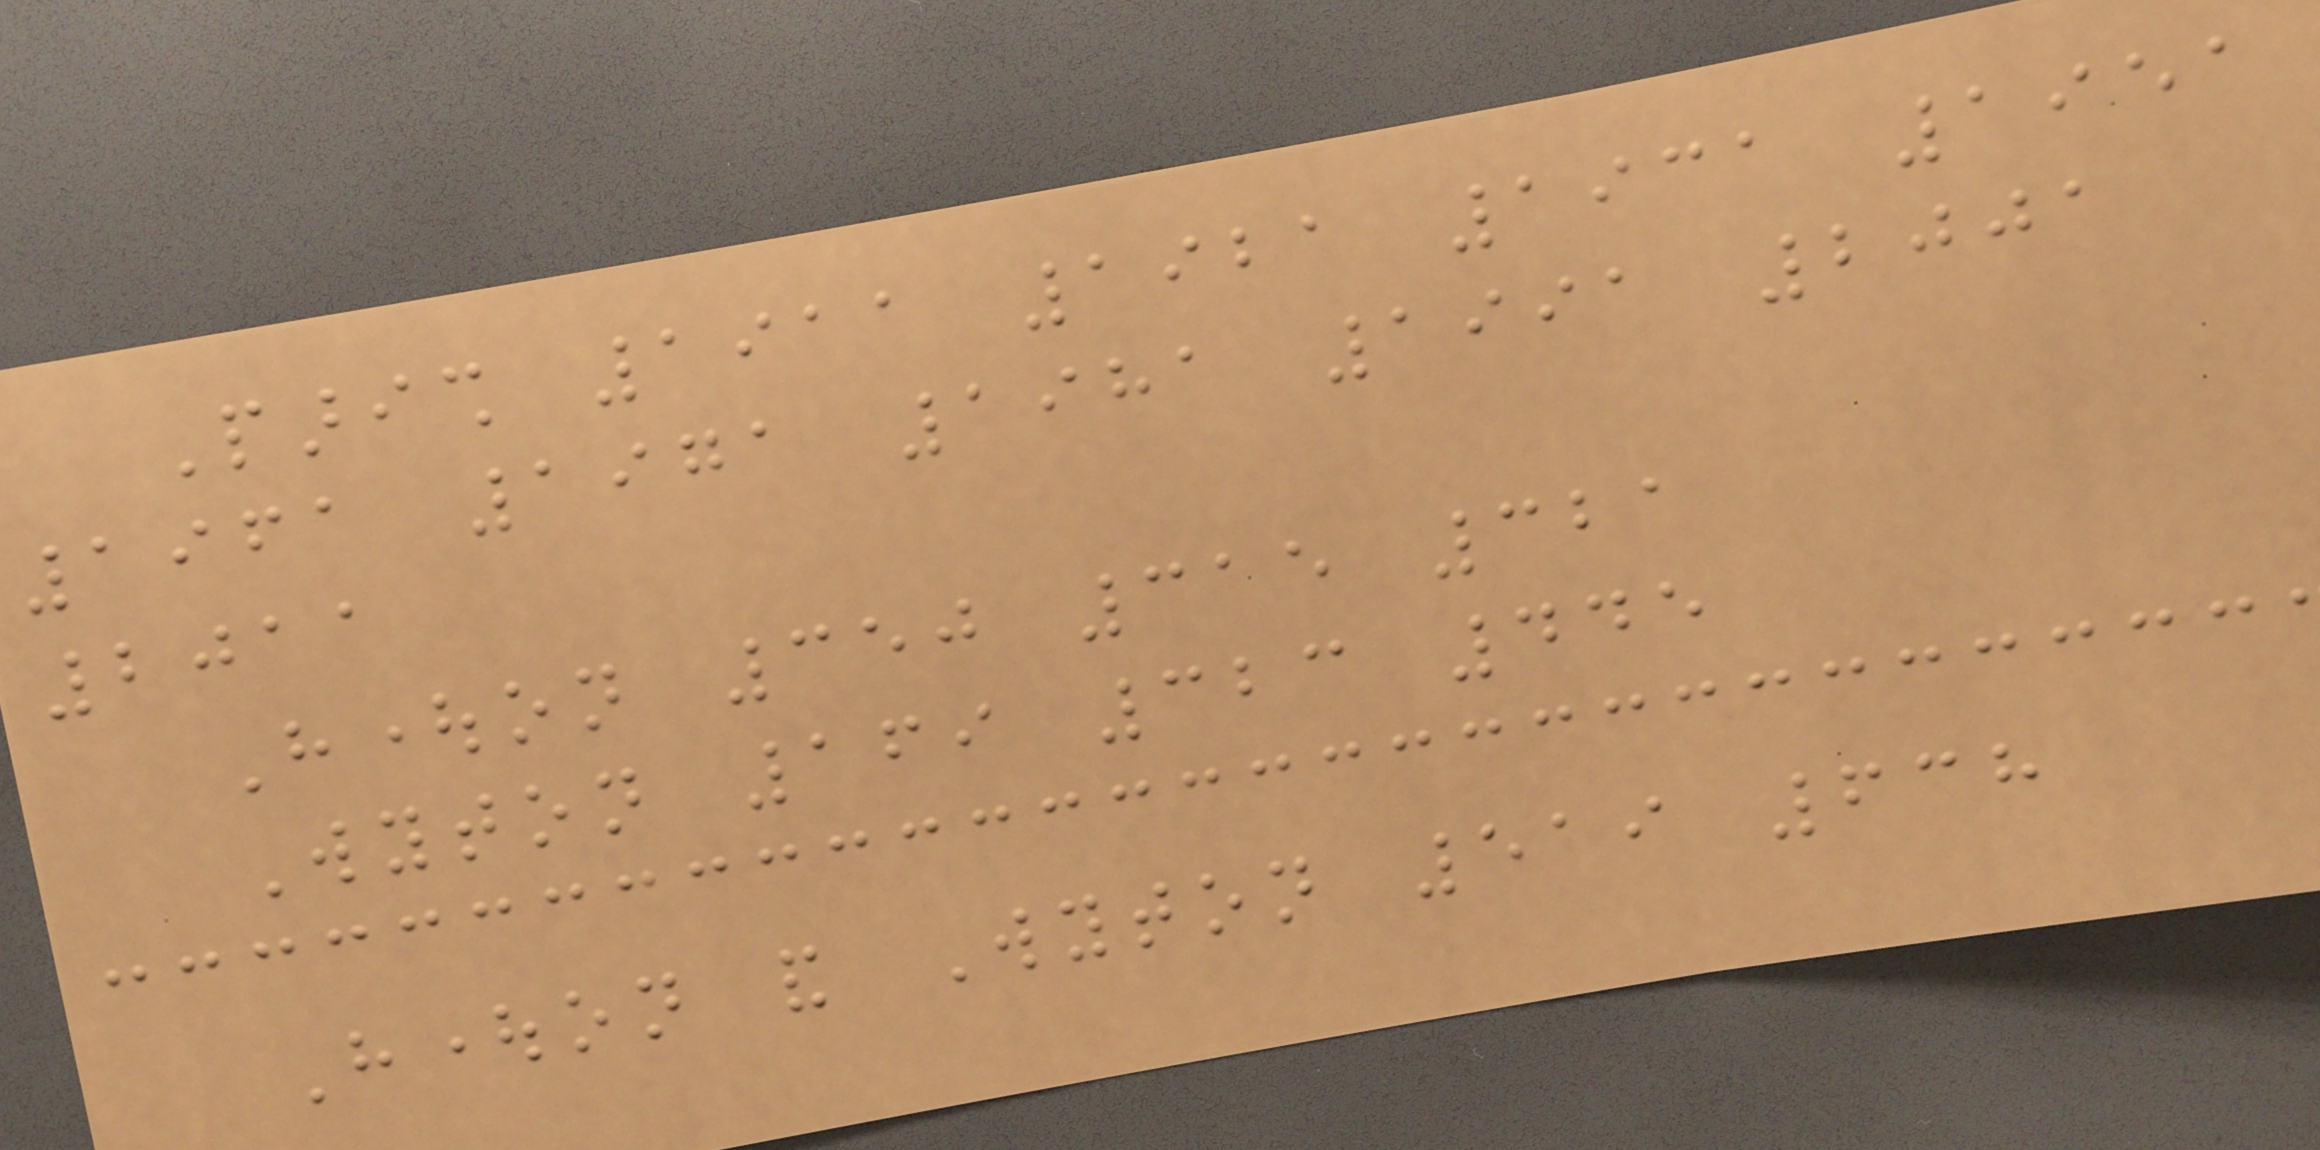Parish 1911 1921 1931 1951
1961 1971 1981 1991 2001
2011
Houghton 350 315 321
Wyton 169 323 445
Houghton and Wyton 519 638
